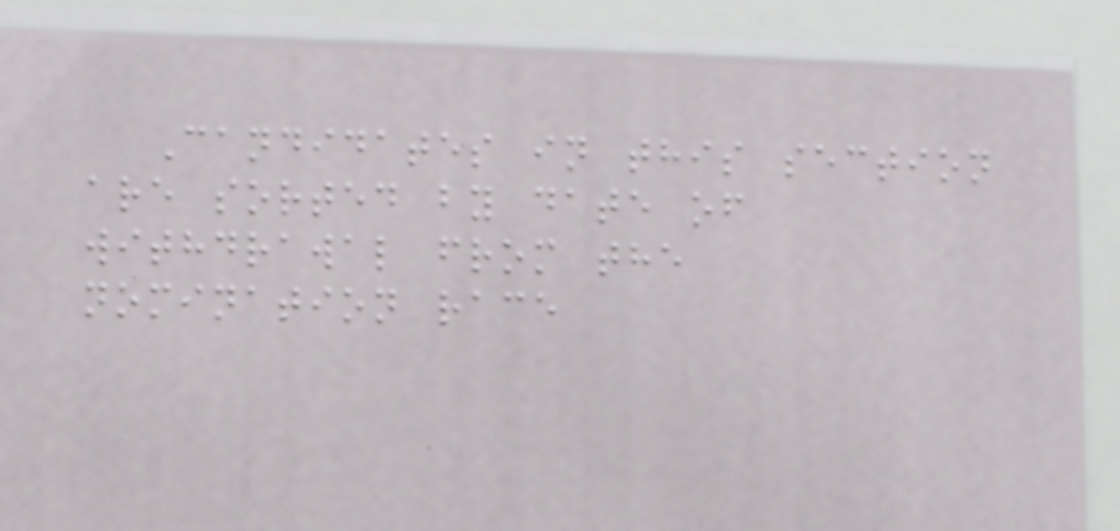Candidates in this section
are sorted by date of
withdrawal from the
nomination race
